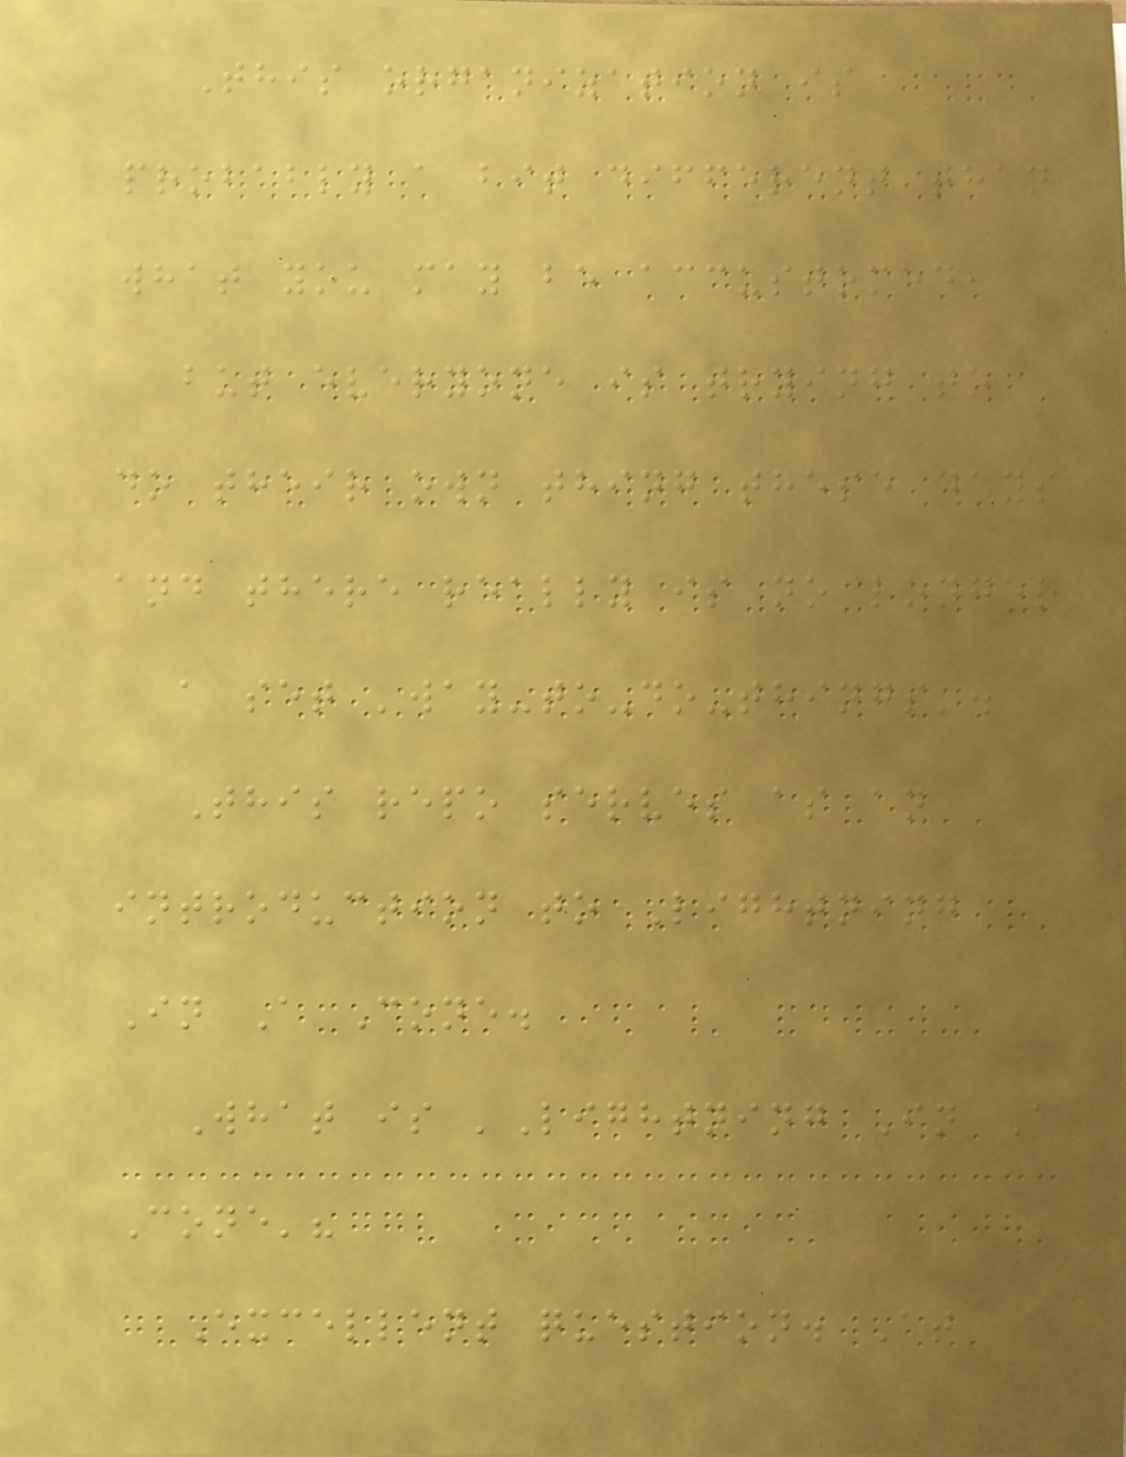This organization is
probably a bit different than
what you may be accustomed,
but everyone is trying to
do their own thing these days
and there really is no longer
a set 'way-to-do-things'.
This repo serves as an
introduction to Lightning
In A Cone.
What is 'Lightning In A
Cone'?
Excellent question. At
